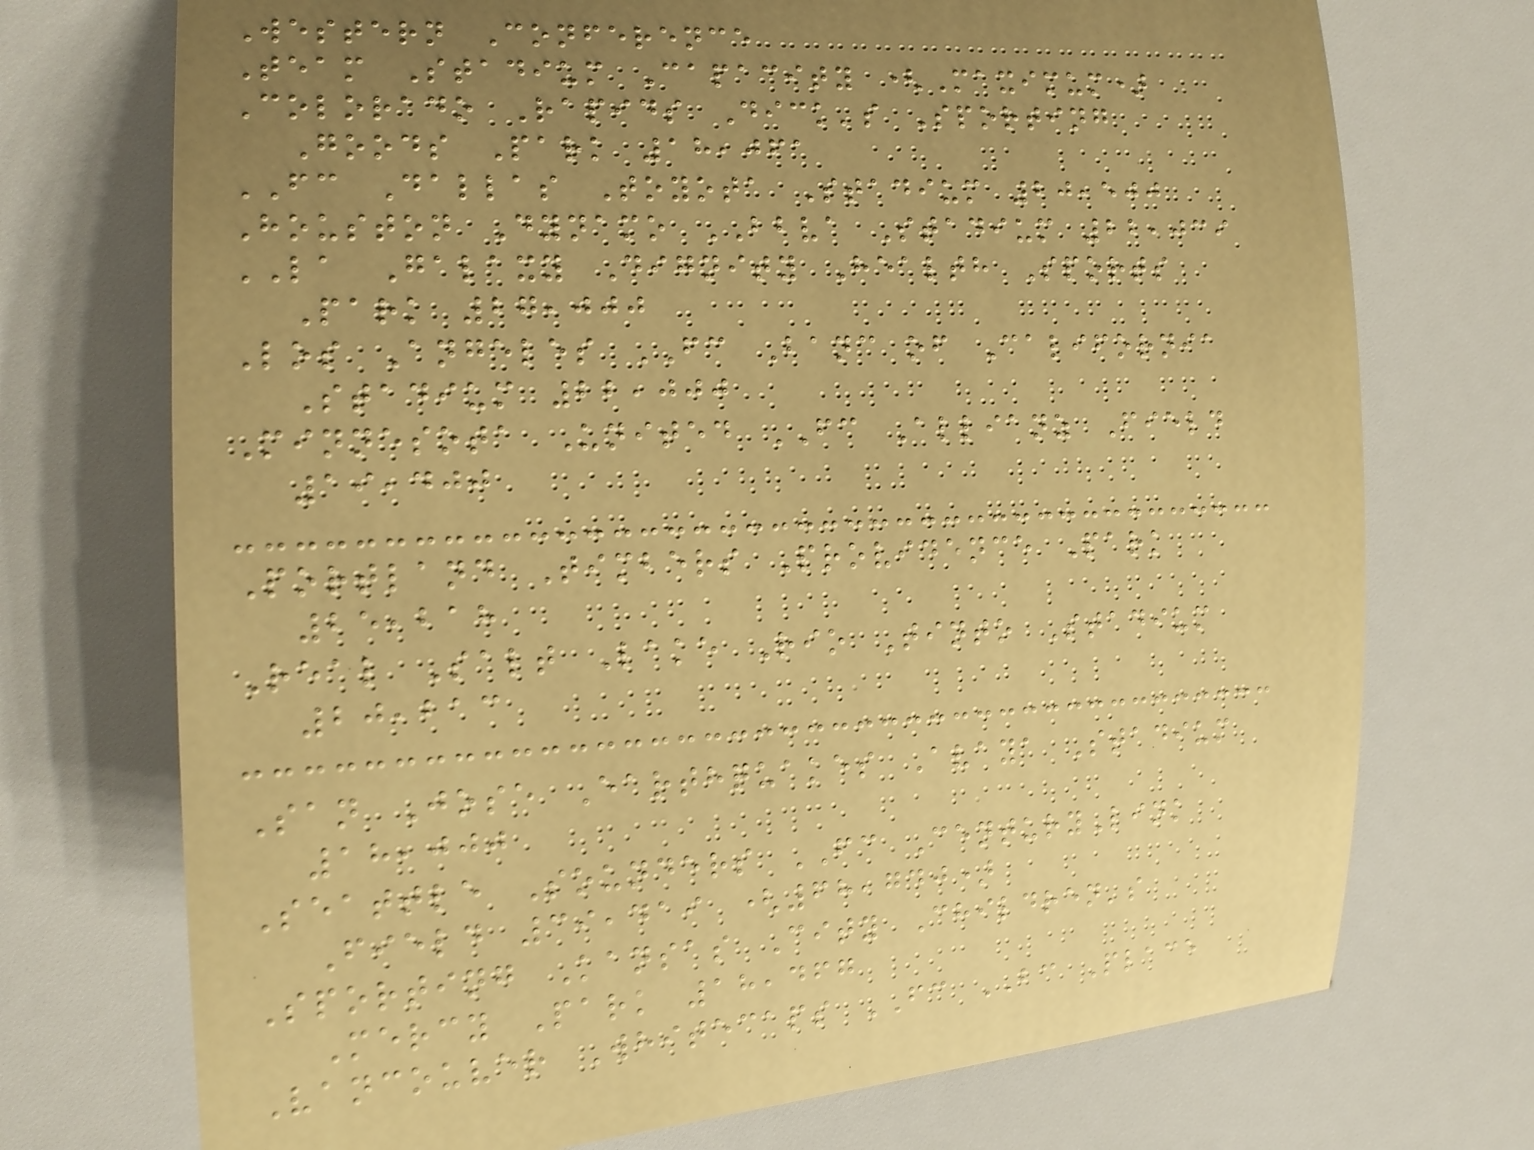Western Conference
Team Stadium Capacity (Maximum)
Colorado Rapids Dick's Sporting
Goods Park 18,061
FC Dallas Toyota Stadium 20,500
Houston Dynamo BBVA Stadium 22,039
LA Galaxy Dignity Health Sports
Park 27,000
Los Angeles FC Banc of California
Stadium 22,000
Minnesota United FC Allianz Field
19,400
Portland Timbers Providence Park
25,218
Real Salt Lake Rio Tinto Stadium
20,213
San Jose Earthquakes Avaya Stadium
18,000
Seattle Sounders FC CenturyLink
Field 39,419 (68,740)
Sporting Kansas City Children's
Mercy Park 18,467
Vancouver Whitecaps FC BC Place
